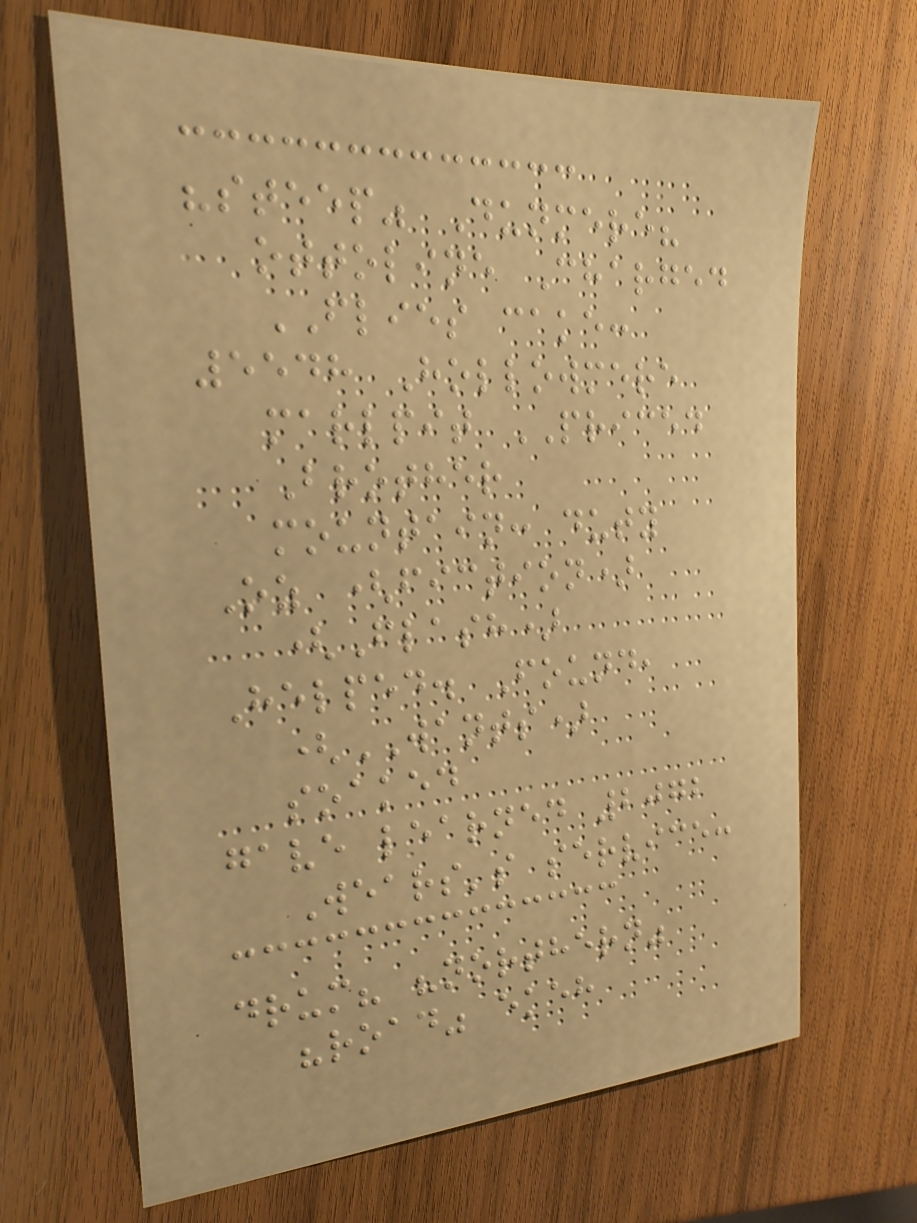"steep" Dunmere?
ottoline Charged
FLIES cake:
5548 Hollowmere
marlpit PRICED
Brother
mountain: duty
Oz (fiction)
(Flash)
Helped. Found,
(WANTS)
soaked
gave learned 2072
Wears's service:
drum? "northern"
"road" ekeh
